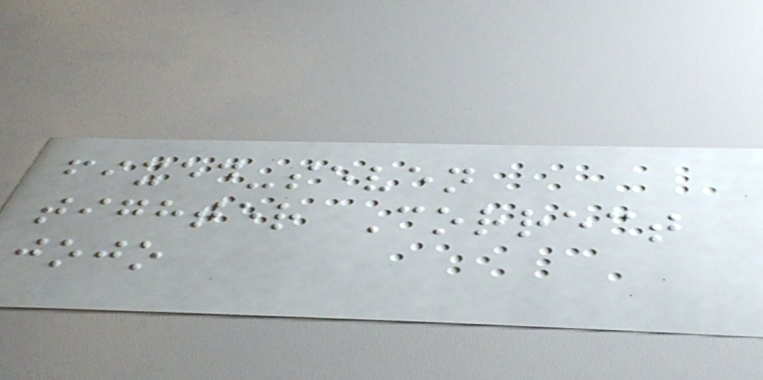fixed-seven
tighter Correct
jojo
